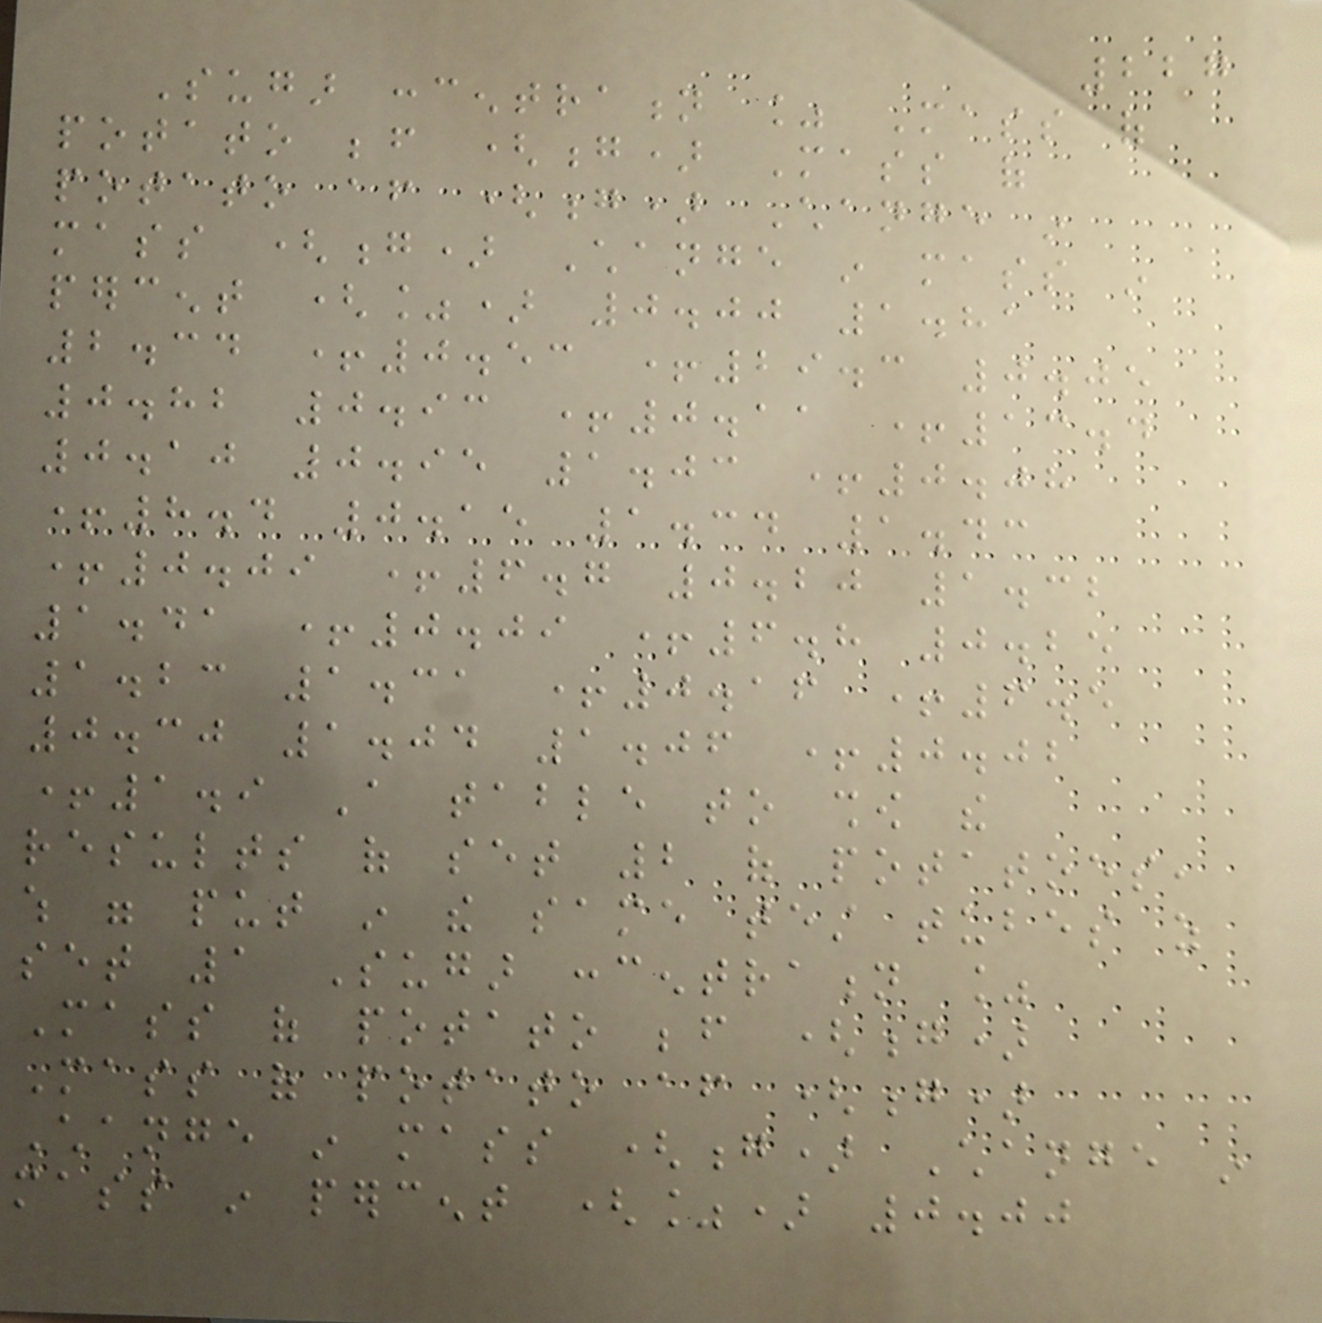227
Sugar concentration % Mass of
potato before (g) Mass of
potato after (g) Change in
mass (g) Change in mass in
percent (%) 0.00 1.81
2.34 +0.53 +29.3 0.05
0.82 0.93 +0.11 +13.4
0.10 0.95 1.03 +0.08
+8.4 0.15 1.34 1.43
+0.09 +6.7 0.20 1.32
1.41 +0.09 +6.8 0.25
1.23 1.31 +0.16 +6.5
0.30 1.04 1.06 +0.02
+1.9 A table to show the
results of set 2 of potatoes,
which were put in the same test tubes as
set 1 Sugar concentration %
Mass of potato before (g)
Mass of potato after (g)
Change in mass (g) Change in
mass in percent (%) 0.00
